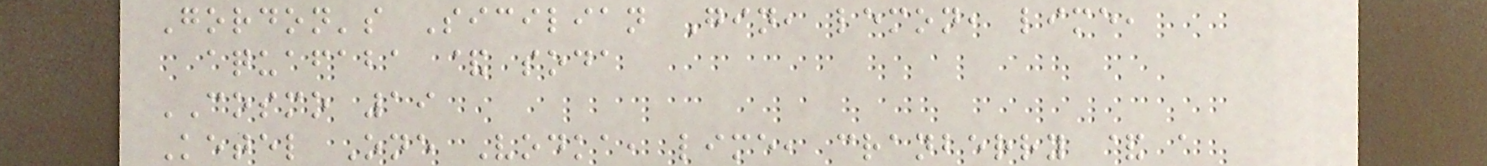Gordon's Sicilian Gin, lemon, lime,
aquafaba & soda
COSMO 19
Ketel One Vodka, lime, cranberry & a
